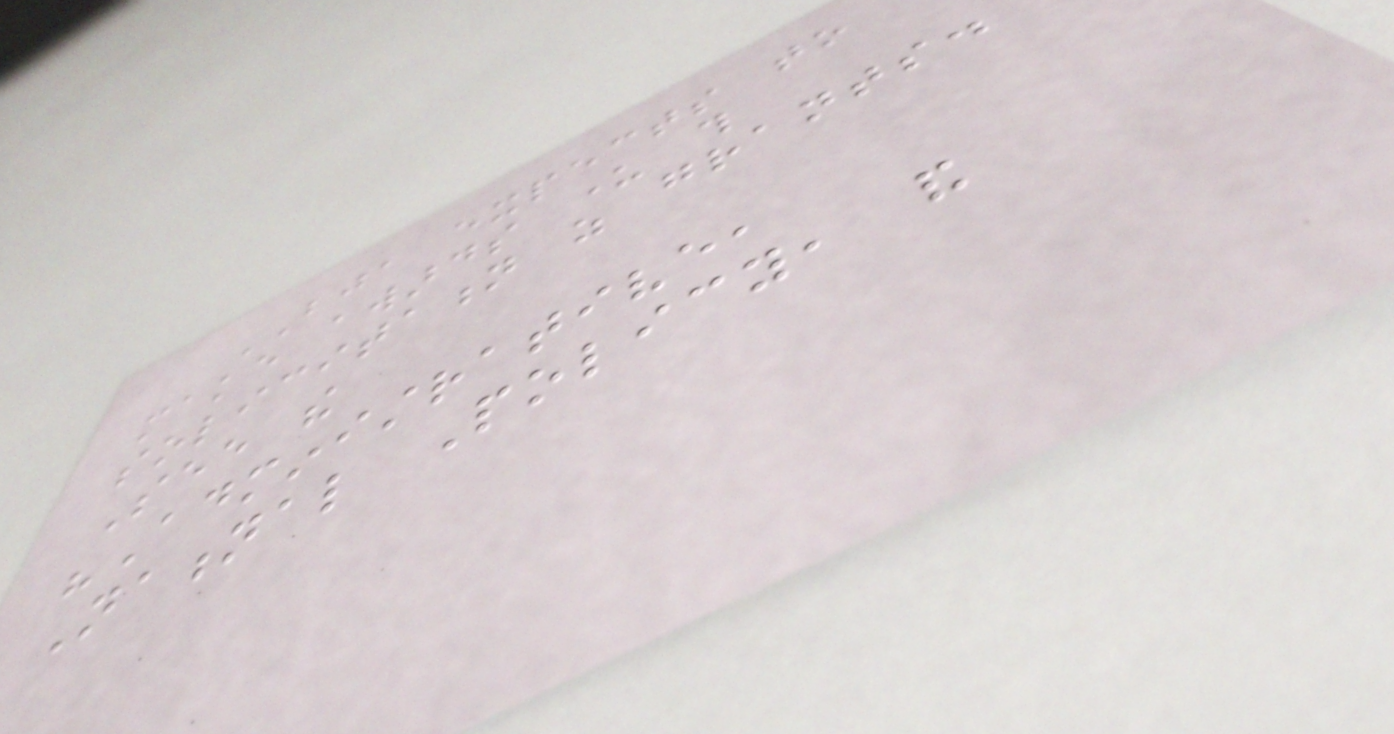BJA expects to
make awards under this
solicitation as grants.
See the
"Administrative,
National Policy, and
